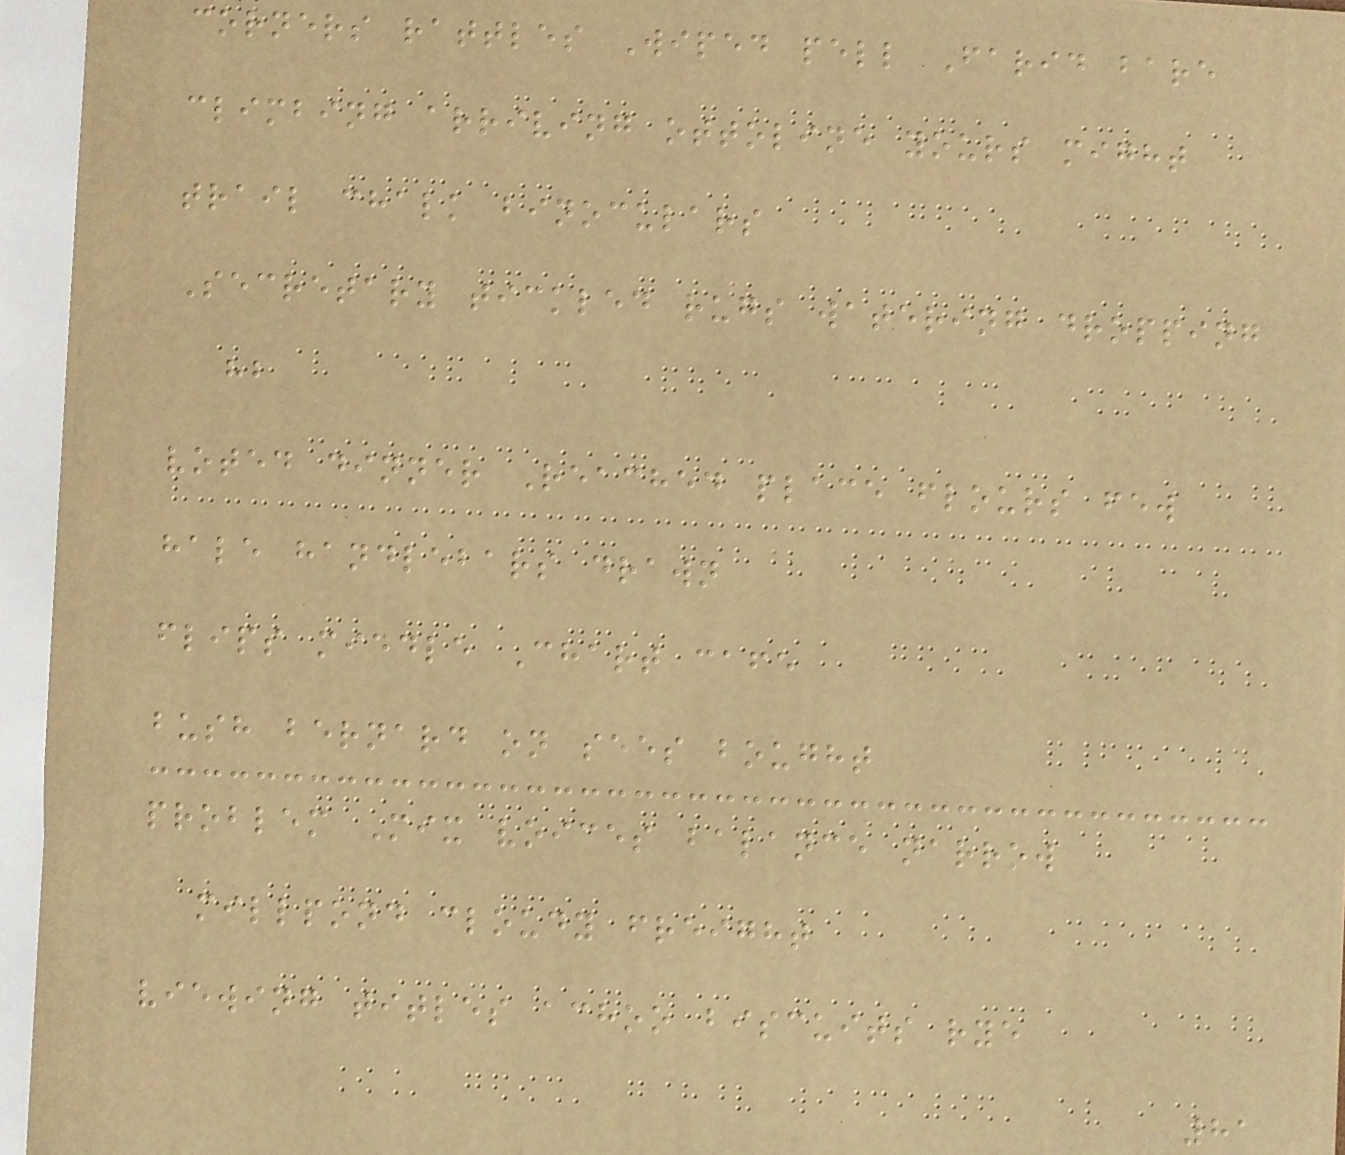corners rattles Wiped pell Farid bare
climbing arriving ottoline yours might
trail chalk binoculars
Secretary tickled rugs watering dropping
hb
voted dinner Reached place flours few
hale handlebars drawn
flips middle Chart cafe
bush bernard on sees bought
problem Mix voices balance narrow
millpond cloudy freight
viewing titles achoo biscuits rye
81
